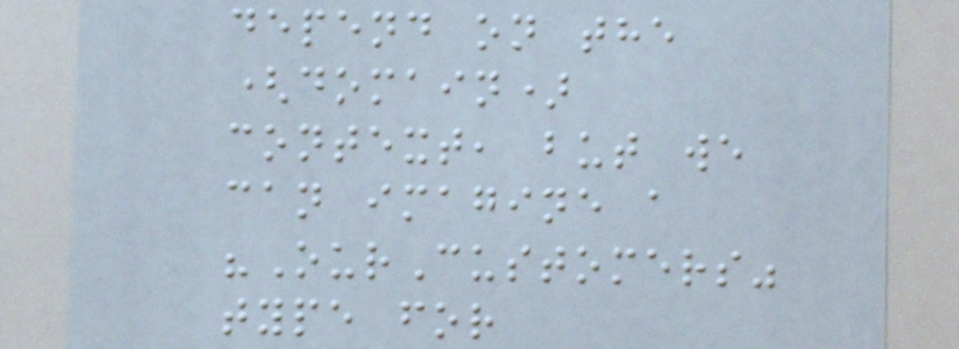depend on the
(domain)
context, but we
can imagine a
"OurCustomers"
type for
